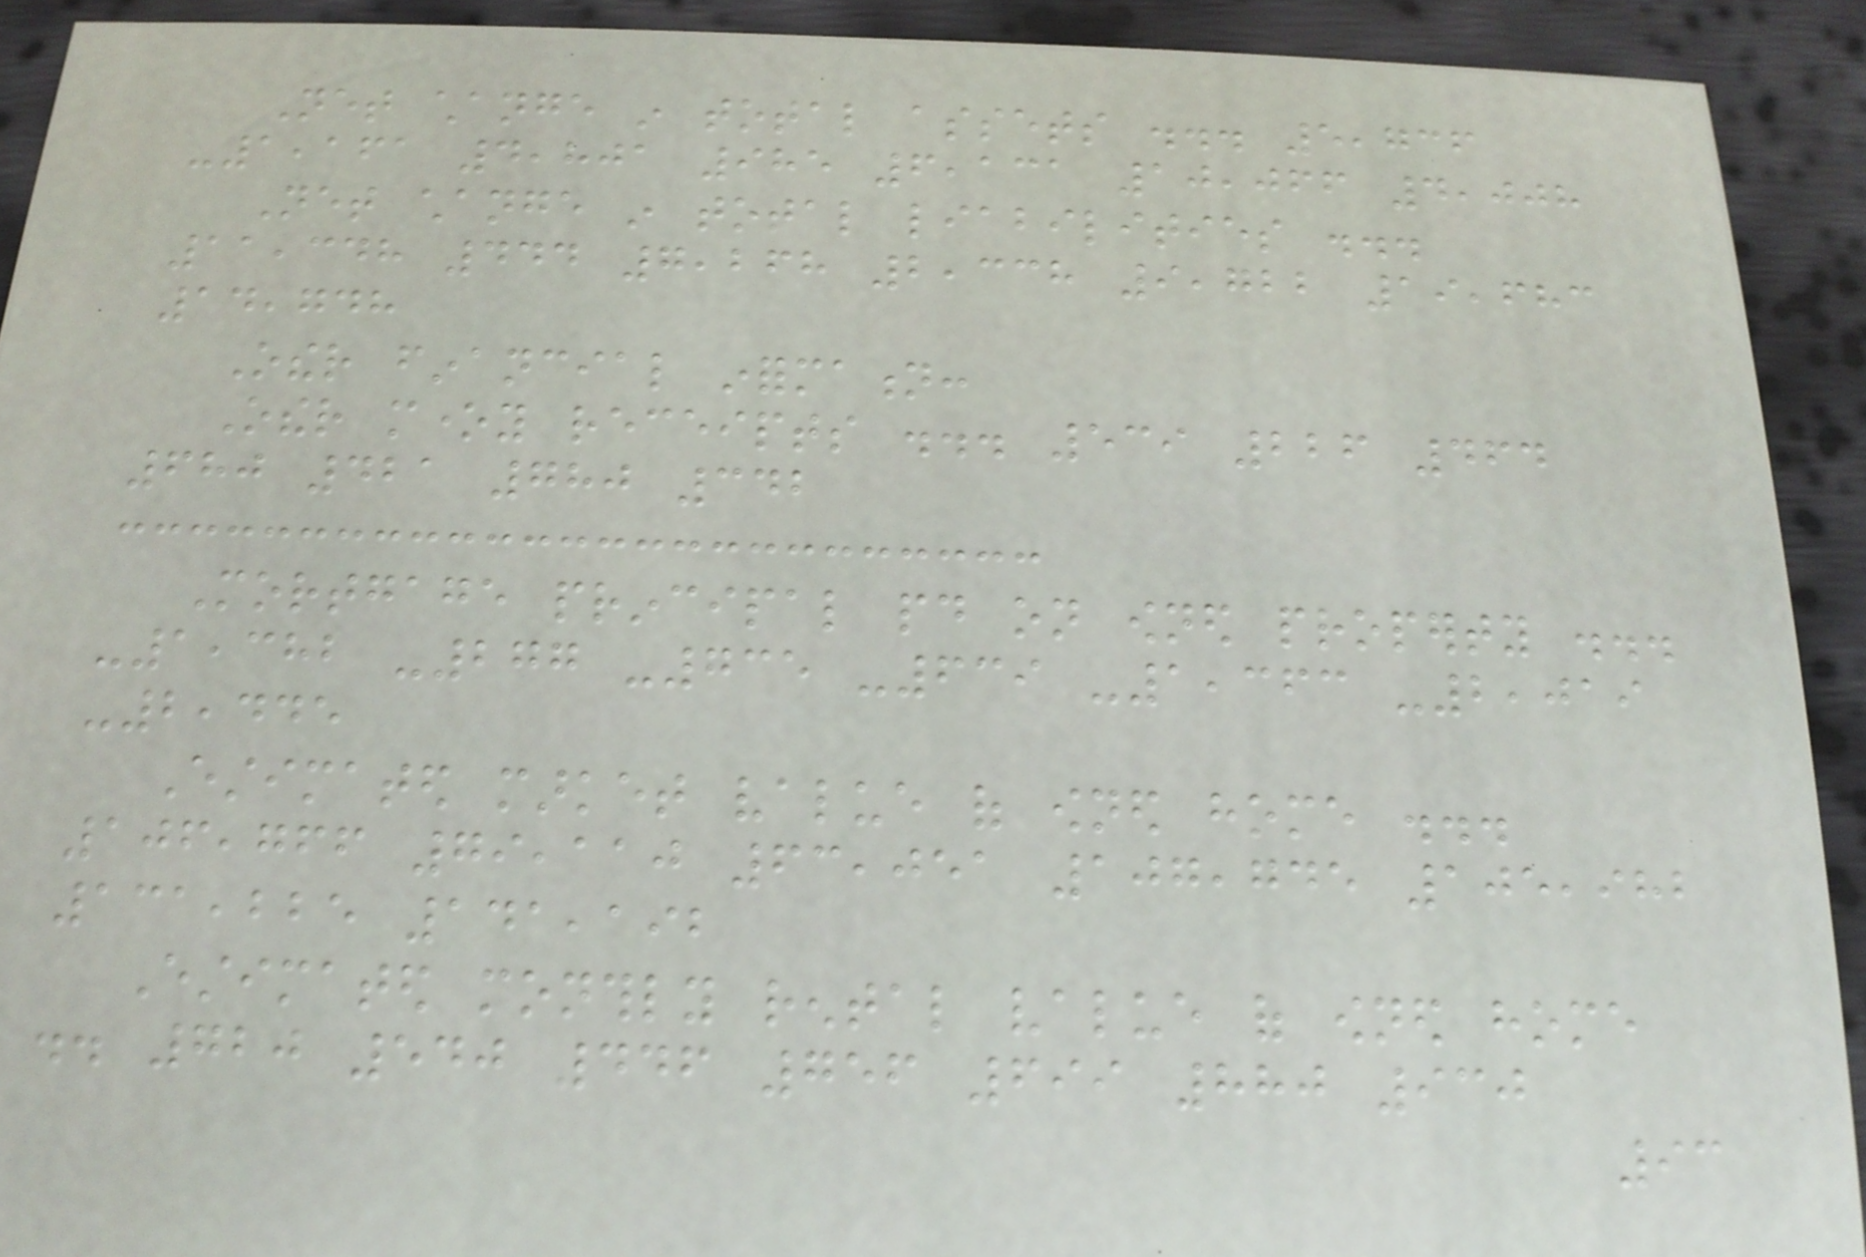Net change in total assets ... 5,736
-1,161 4,801 985 6,131 10,066 4,008
Net change in total liabilities ...
11,348 444 7,268 2,338 9,722 19,683
14,748
Other financial information:
Other money receipts ... 539 226 464
680 421 780 342
Mortgage principal paid on owned property ...
-1,382 -277 -735 -639 -1,363 -2,019
-2,445
Estimated market value of owned home ...
106,766 79,110 63,051 107,745 105,982
131,225 141,192
Estimated monthly rental value of owned home
.. 720 540 446 756 699 880 930
93
